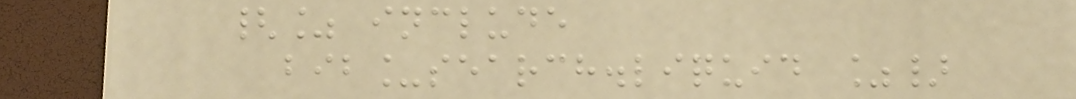{% include
bib_search.liquid %}
